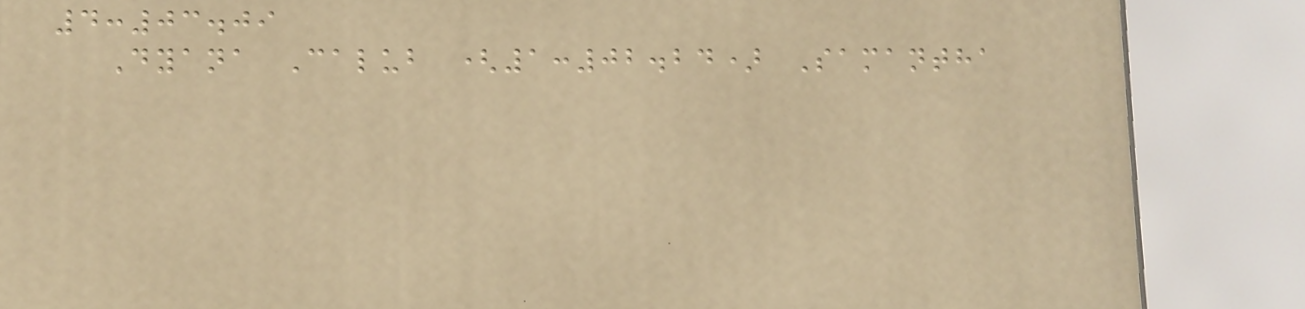4:03.09
Dyana Calub (1:02.24) Samantha
